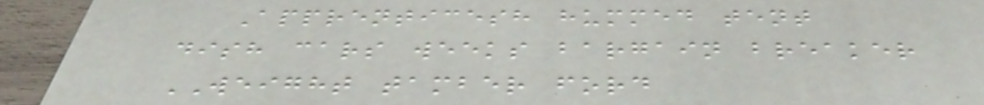Apprenticesh hummed tent
dish cars weeks bargain breaker
WEIGHT tamber ford
